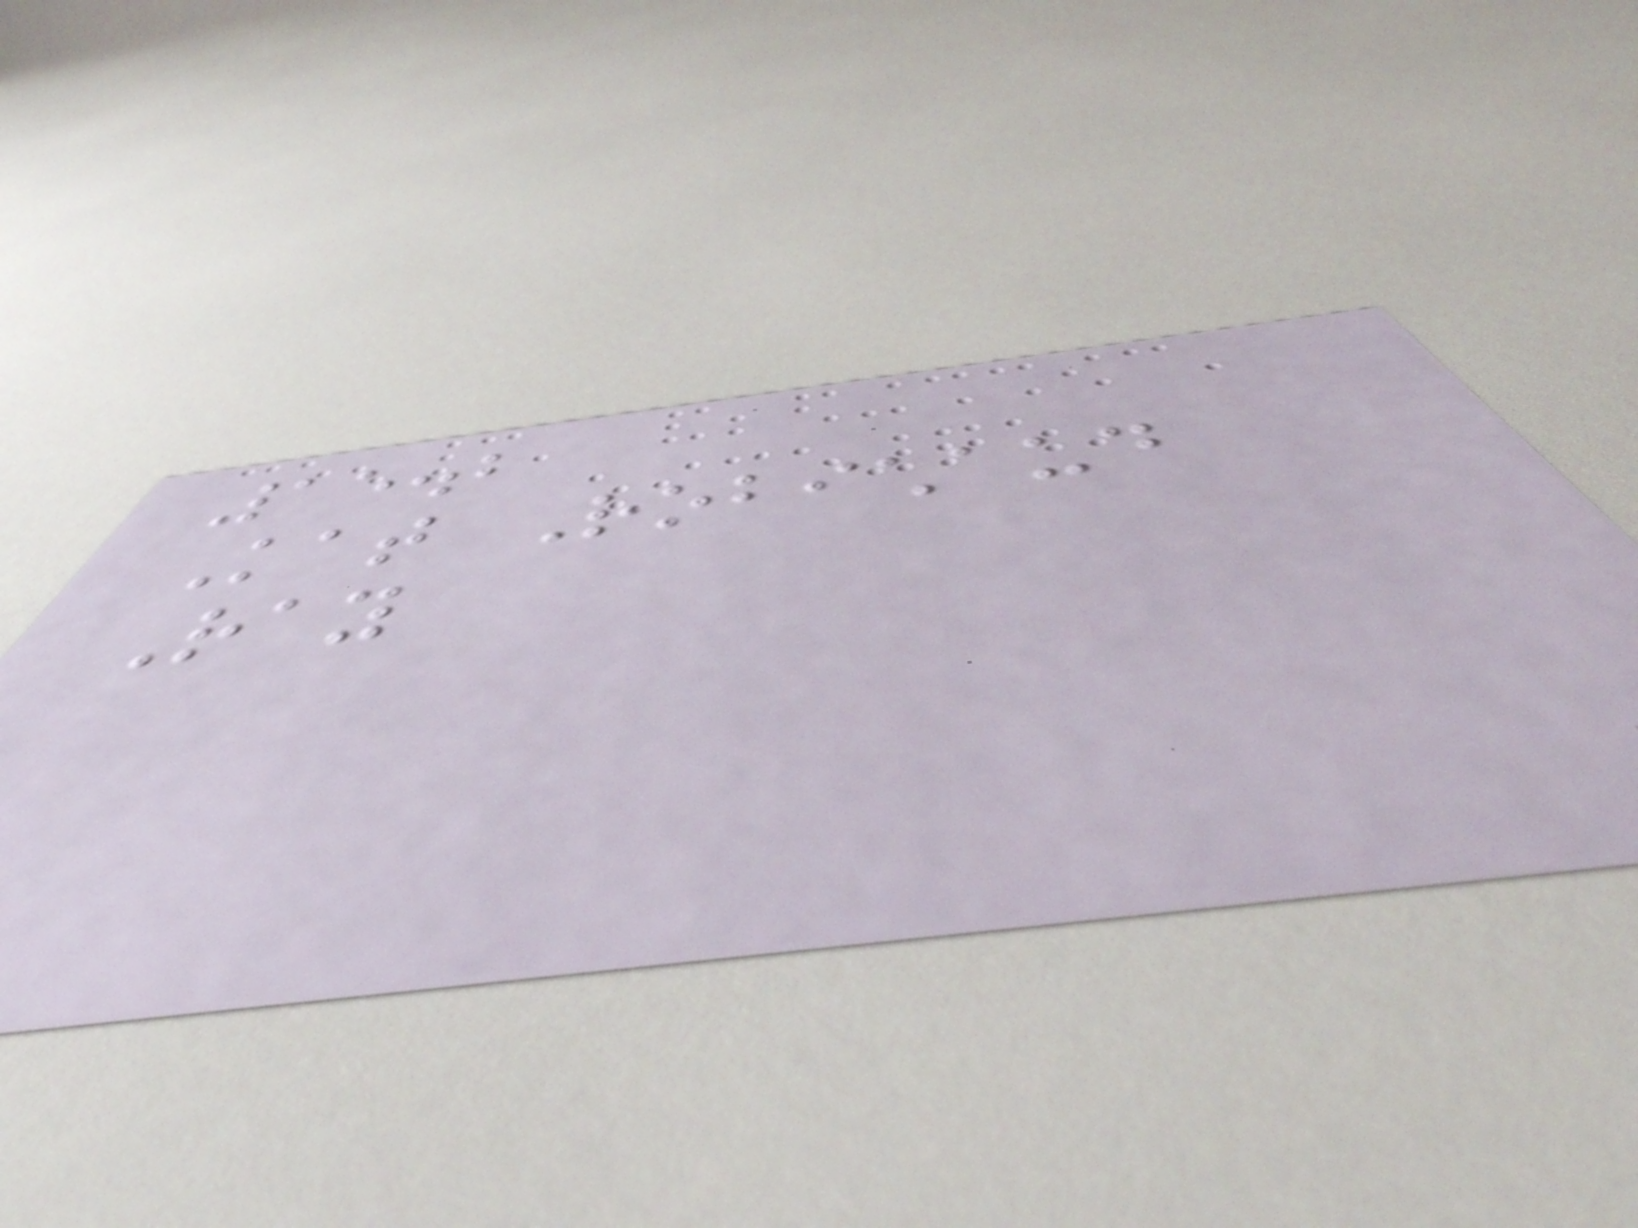15.2
Kat Robichaud
Ray
